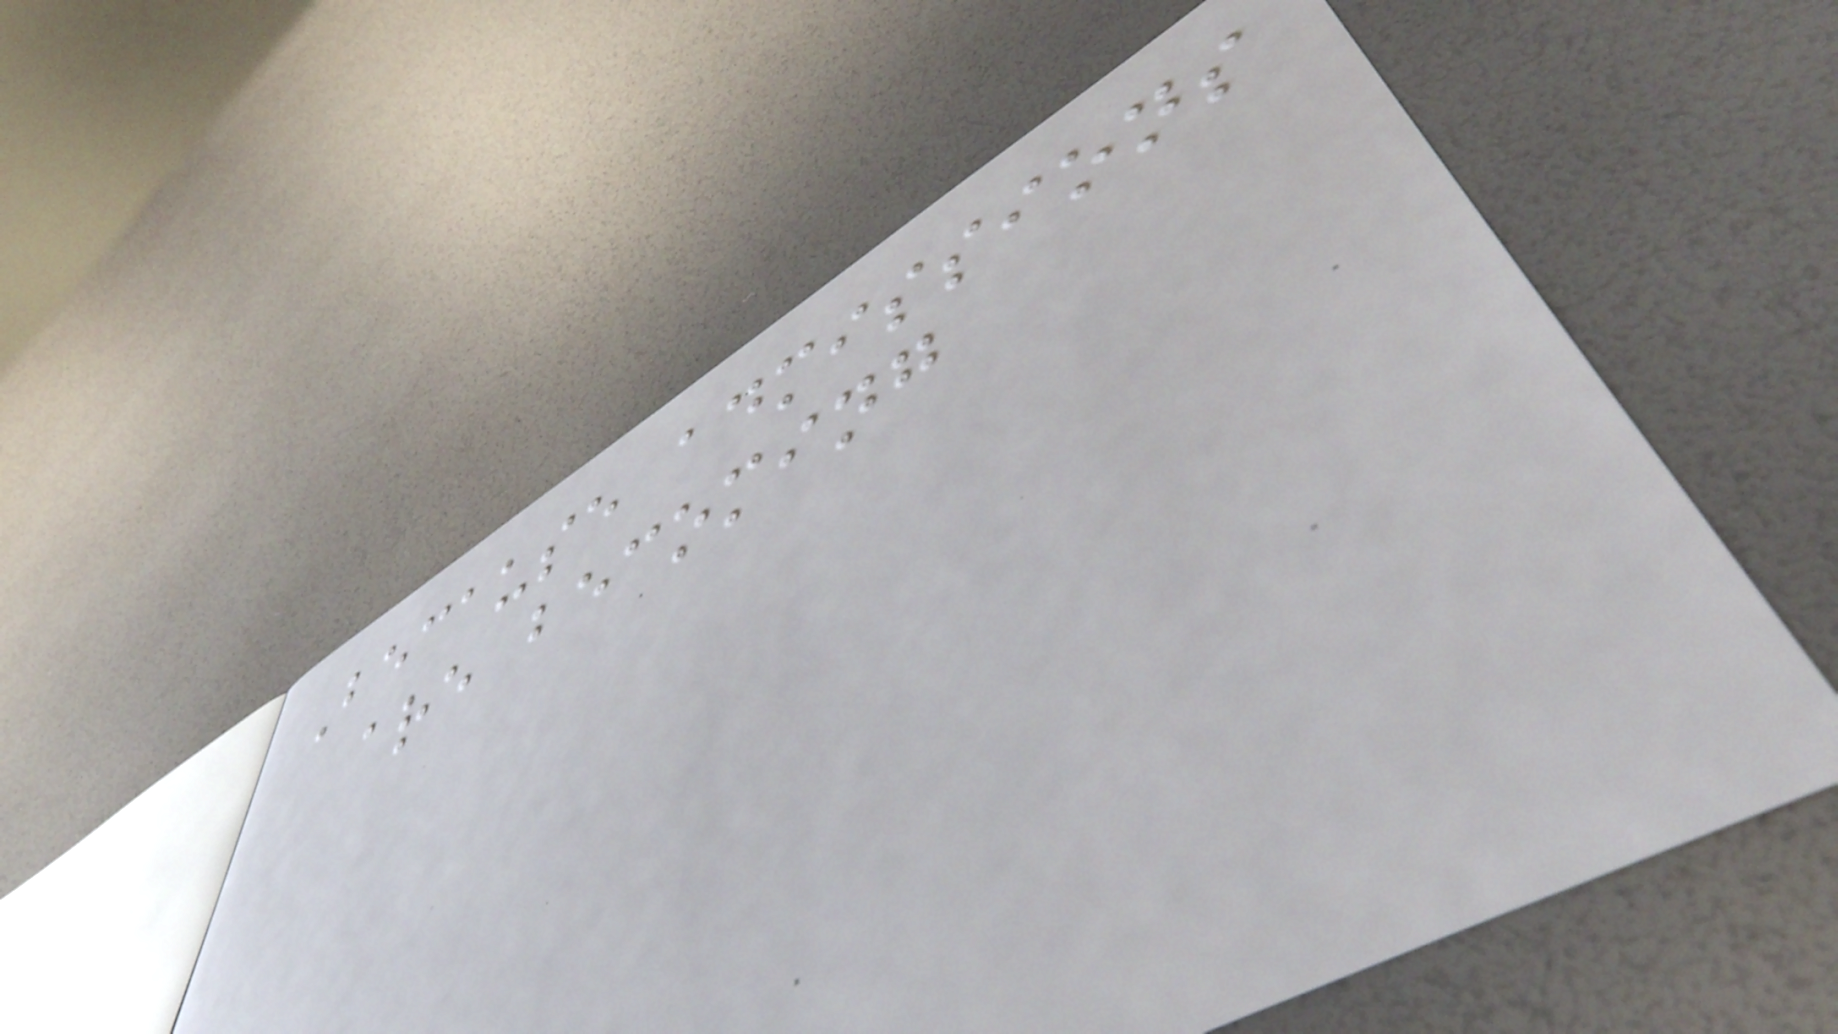Because admissions
are becoming
